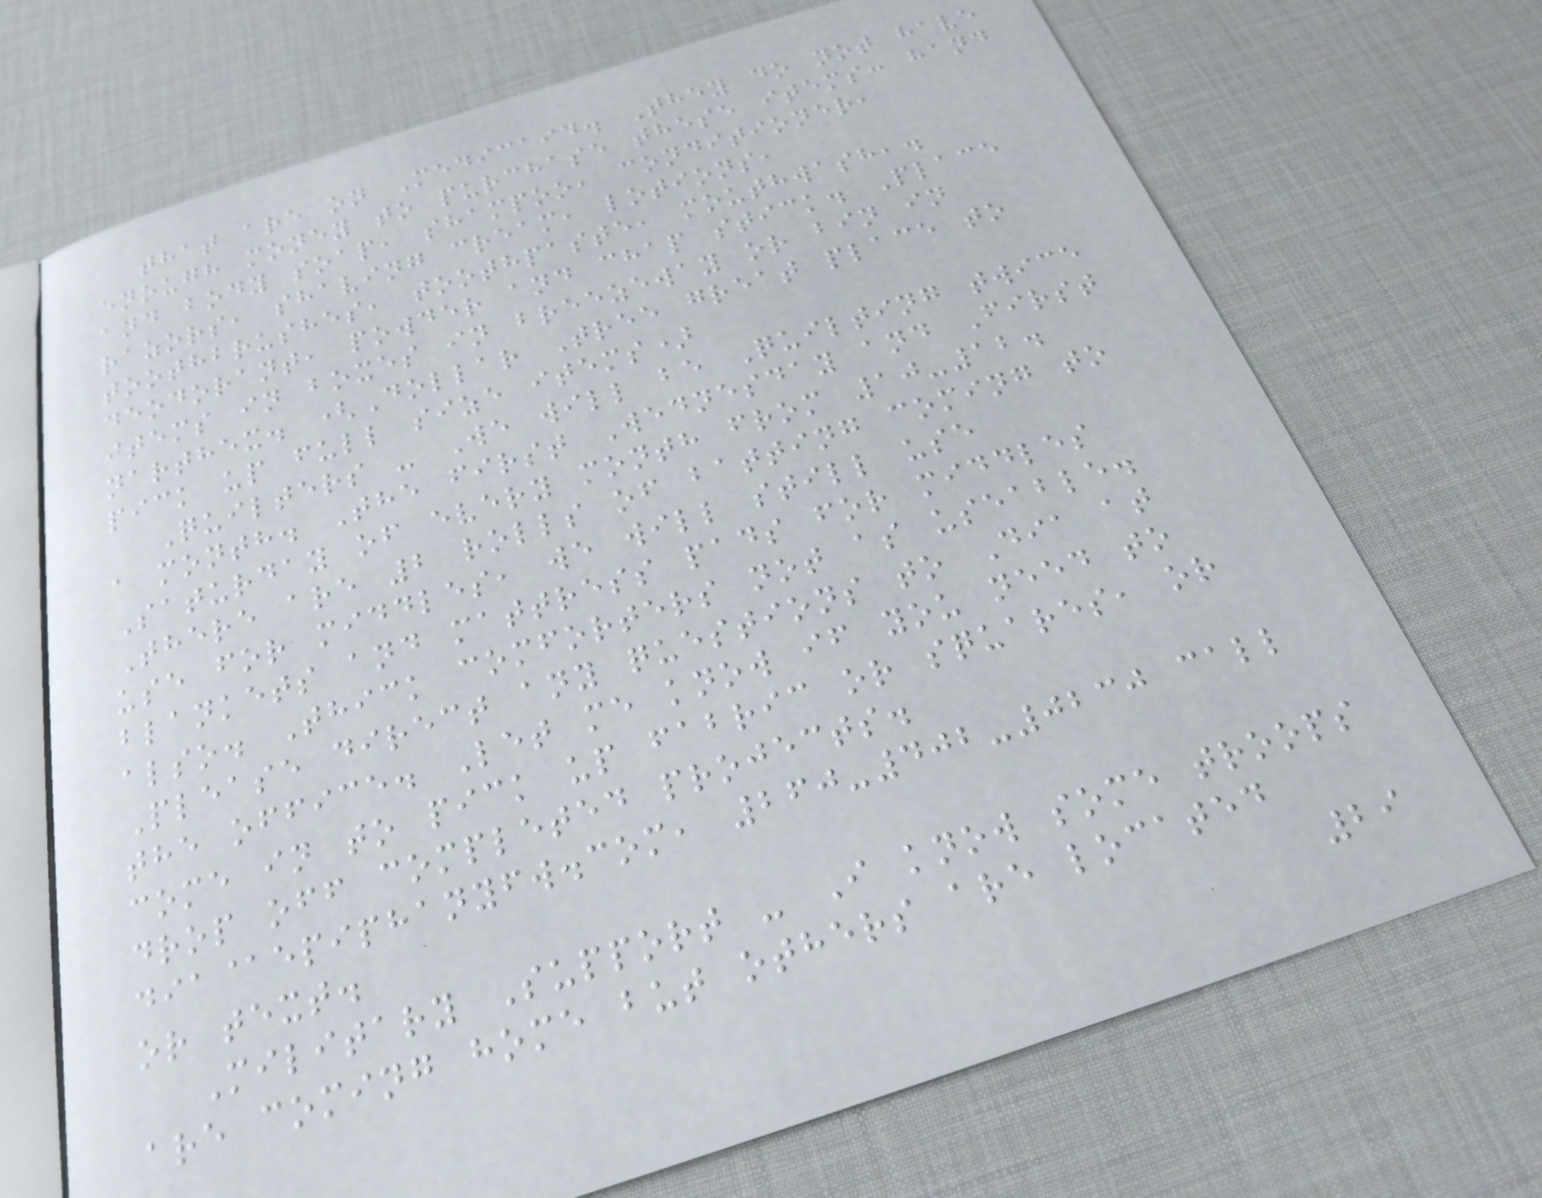that are on Medicaid. They do not have
enough money to purchase these items: hand
and body soap, shampoo, conditioner,
razors, shaving cream, lotions,
toothbrushes, toothpaste, mouthwash,.
deodorant, powder and chap stick. Place
items in boxes in breezeway or bin in
narthex. (Dollar Tree great place to
pick up full size items)
Quilters - We will be Quilting twice
a month. The first Wednesday and First
Saturday of every month from 10-12.
There are 2 rolls of batting coming to
use for middles, we will still use
blankets and mattress pads for middles
also. Thick comforters not as useable.
Please direct any questions to Dia at
the office. Let me know if you need to
come in to pick up fabric or squares, or
drop off completed projects.
dia@epiphanyfw.com, 260-402-0230 call
or text.
Military Support - I know some troops
are coming home but others are located
29
